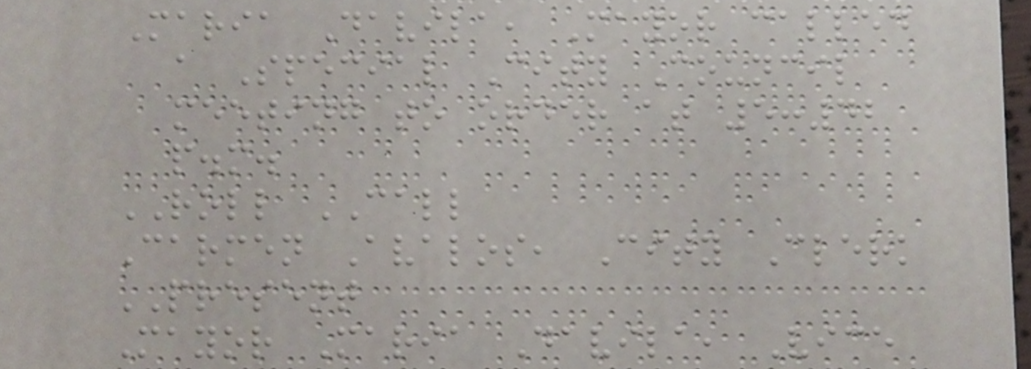Maria Davila, Mayor called
a Special City Council
meeting to order at 5:42
p.m.
ROLL CALL
Carmen Avalos, City Clerk
PRESENT
Mayor Maria Davila, Vice
